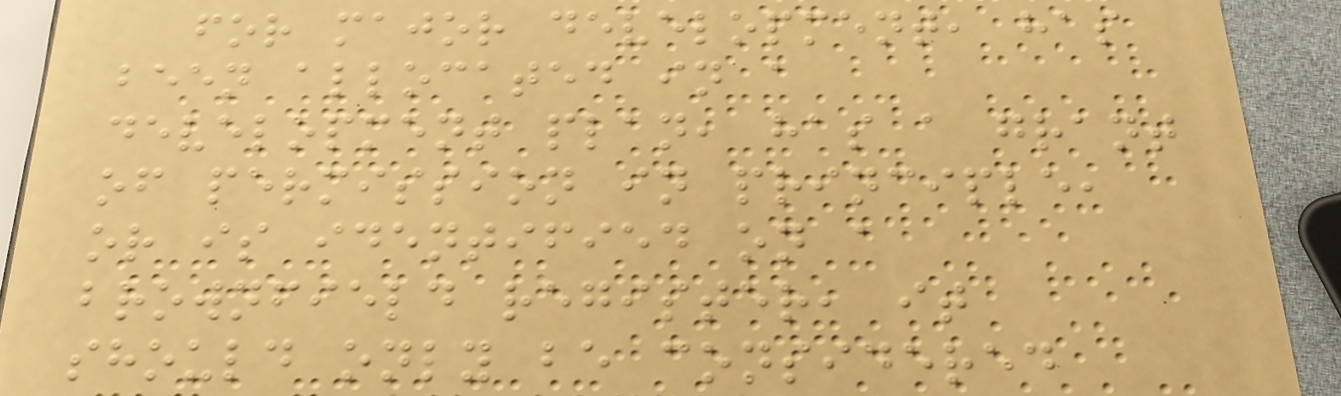for major development, has
been allocated in a
development plan, has a grant
of permission in principle,
or is identified on a
brownfield register, it
should only be considered
